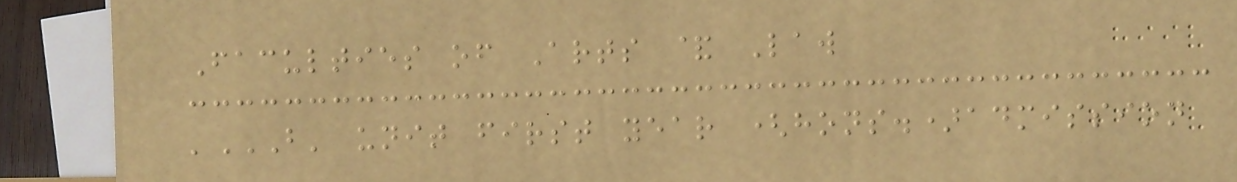Faculties of Arts & Law
'B' UNIT FIRST YEAR (HONS.)ADMISSION
